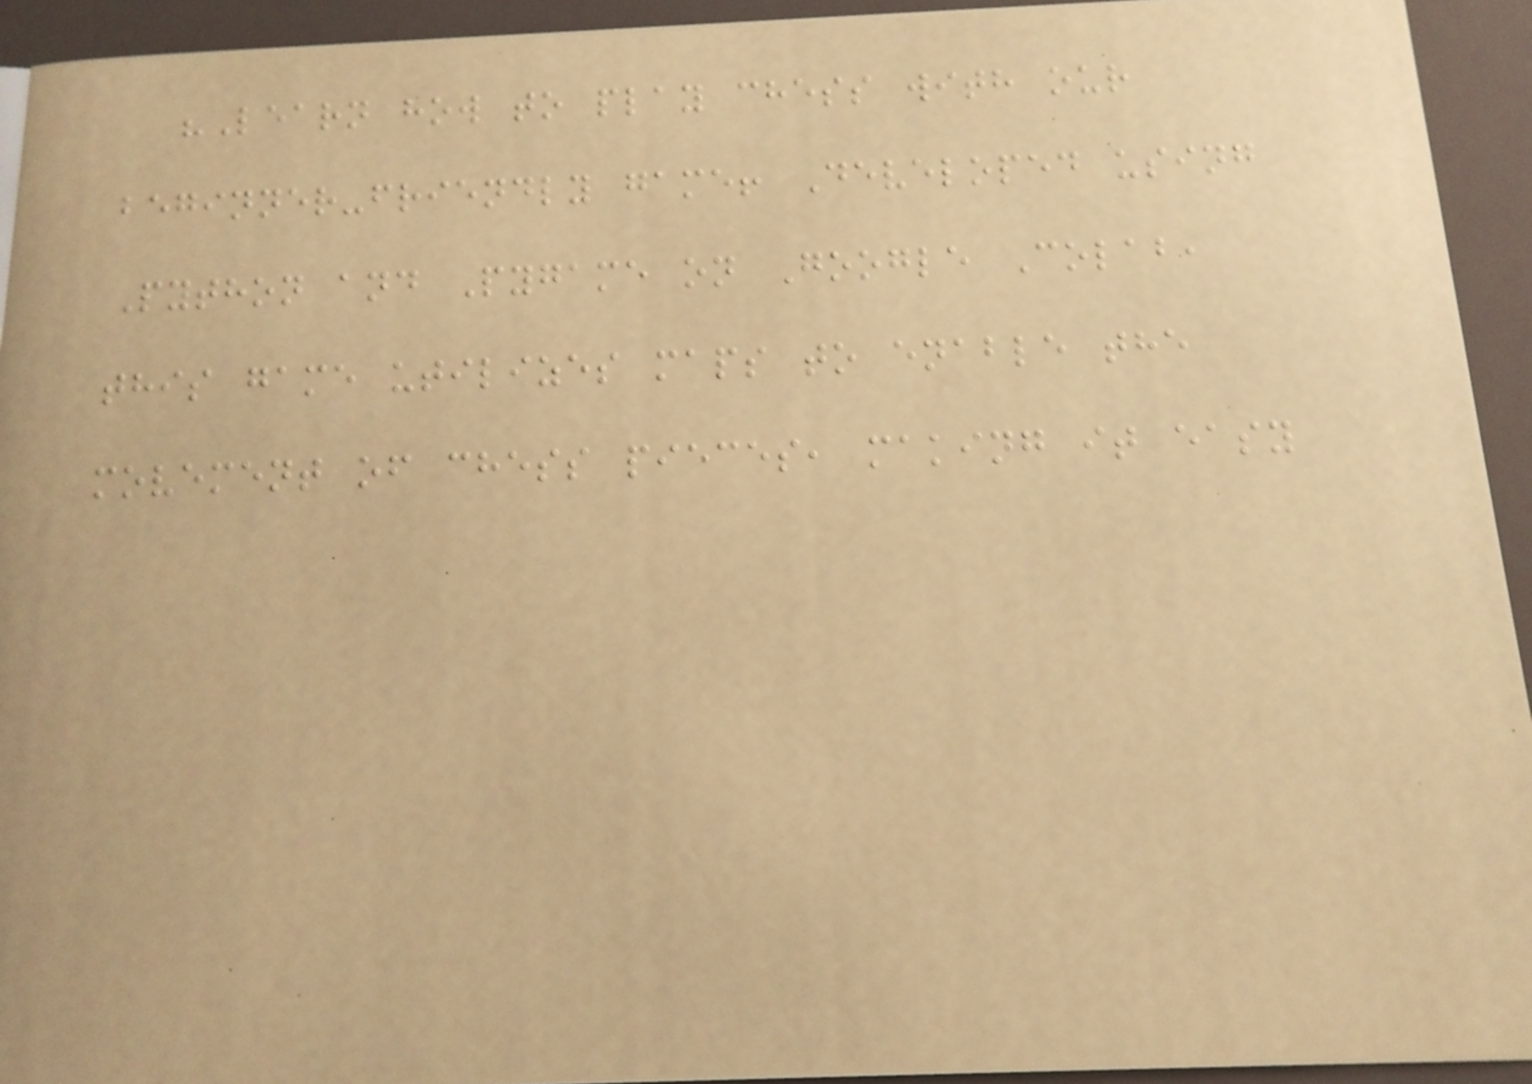"Learn how to play chess with our
beginner-friendly game! Developed using
Python and Pygame on Google Colab,
this game utilizes maps to enable the
movement of chess pieces, making it easy
